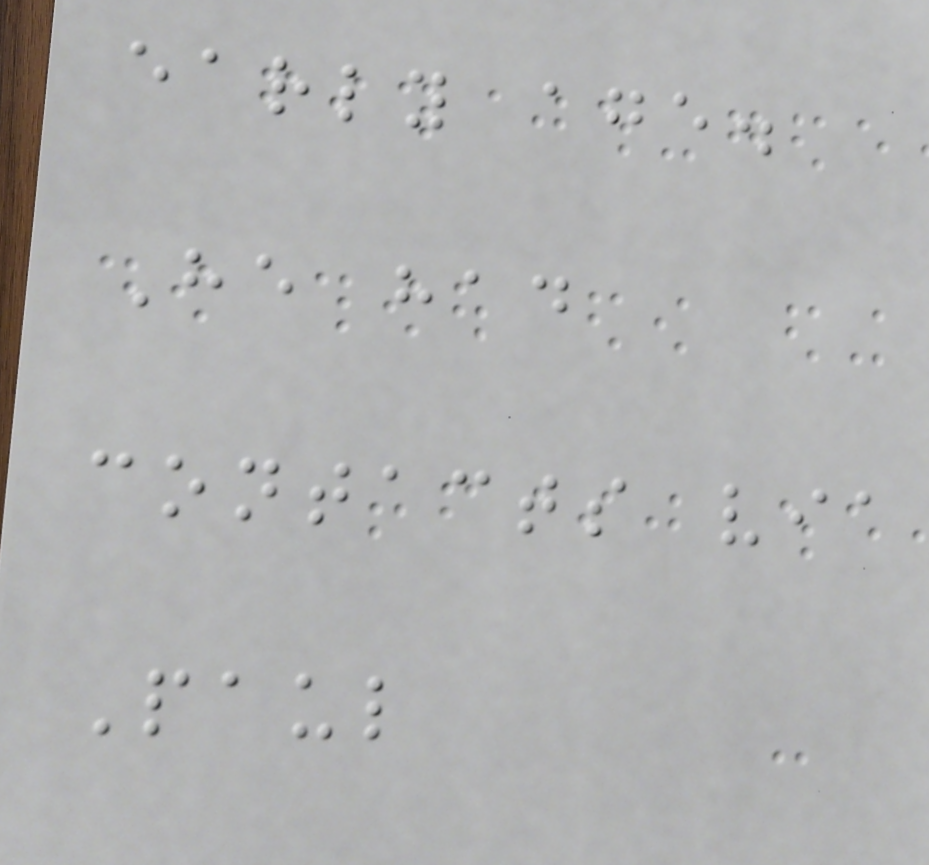early age.
He had
contacts via
Paul
